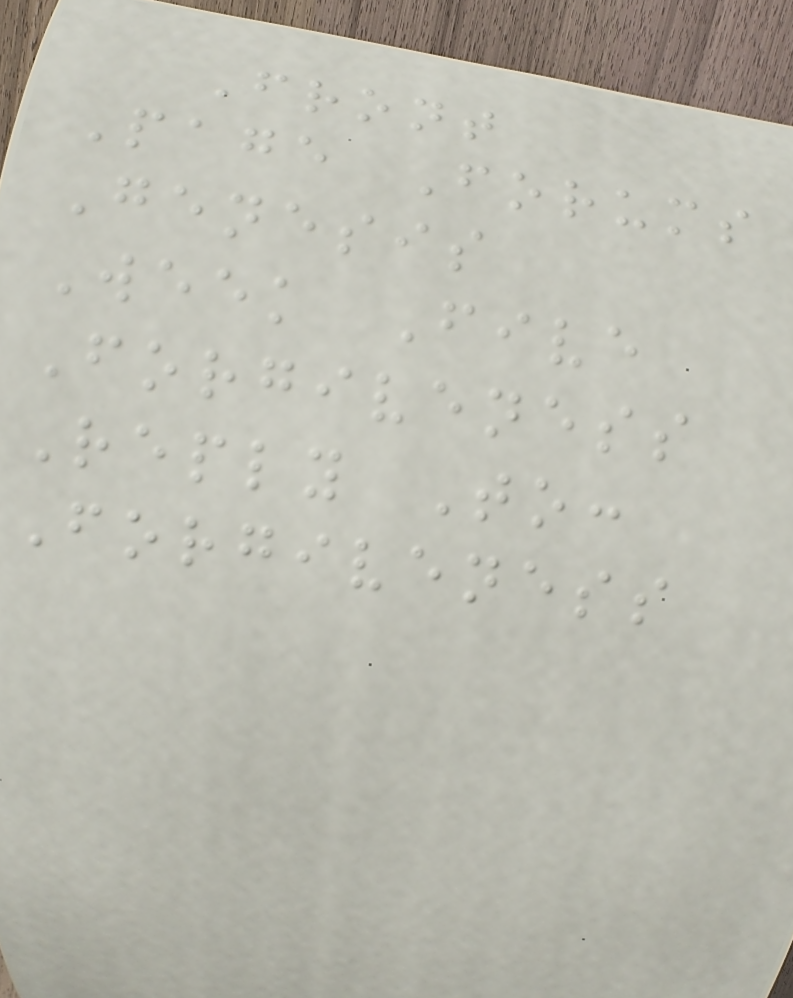Front
Page Forums
Genesis
Week Five
Forgiveness
Reply To:
Forgiveness
